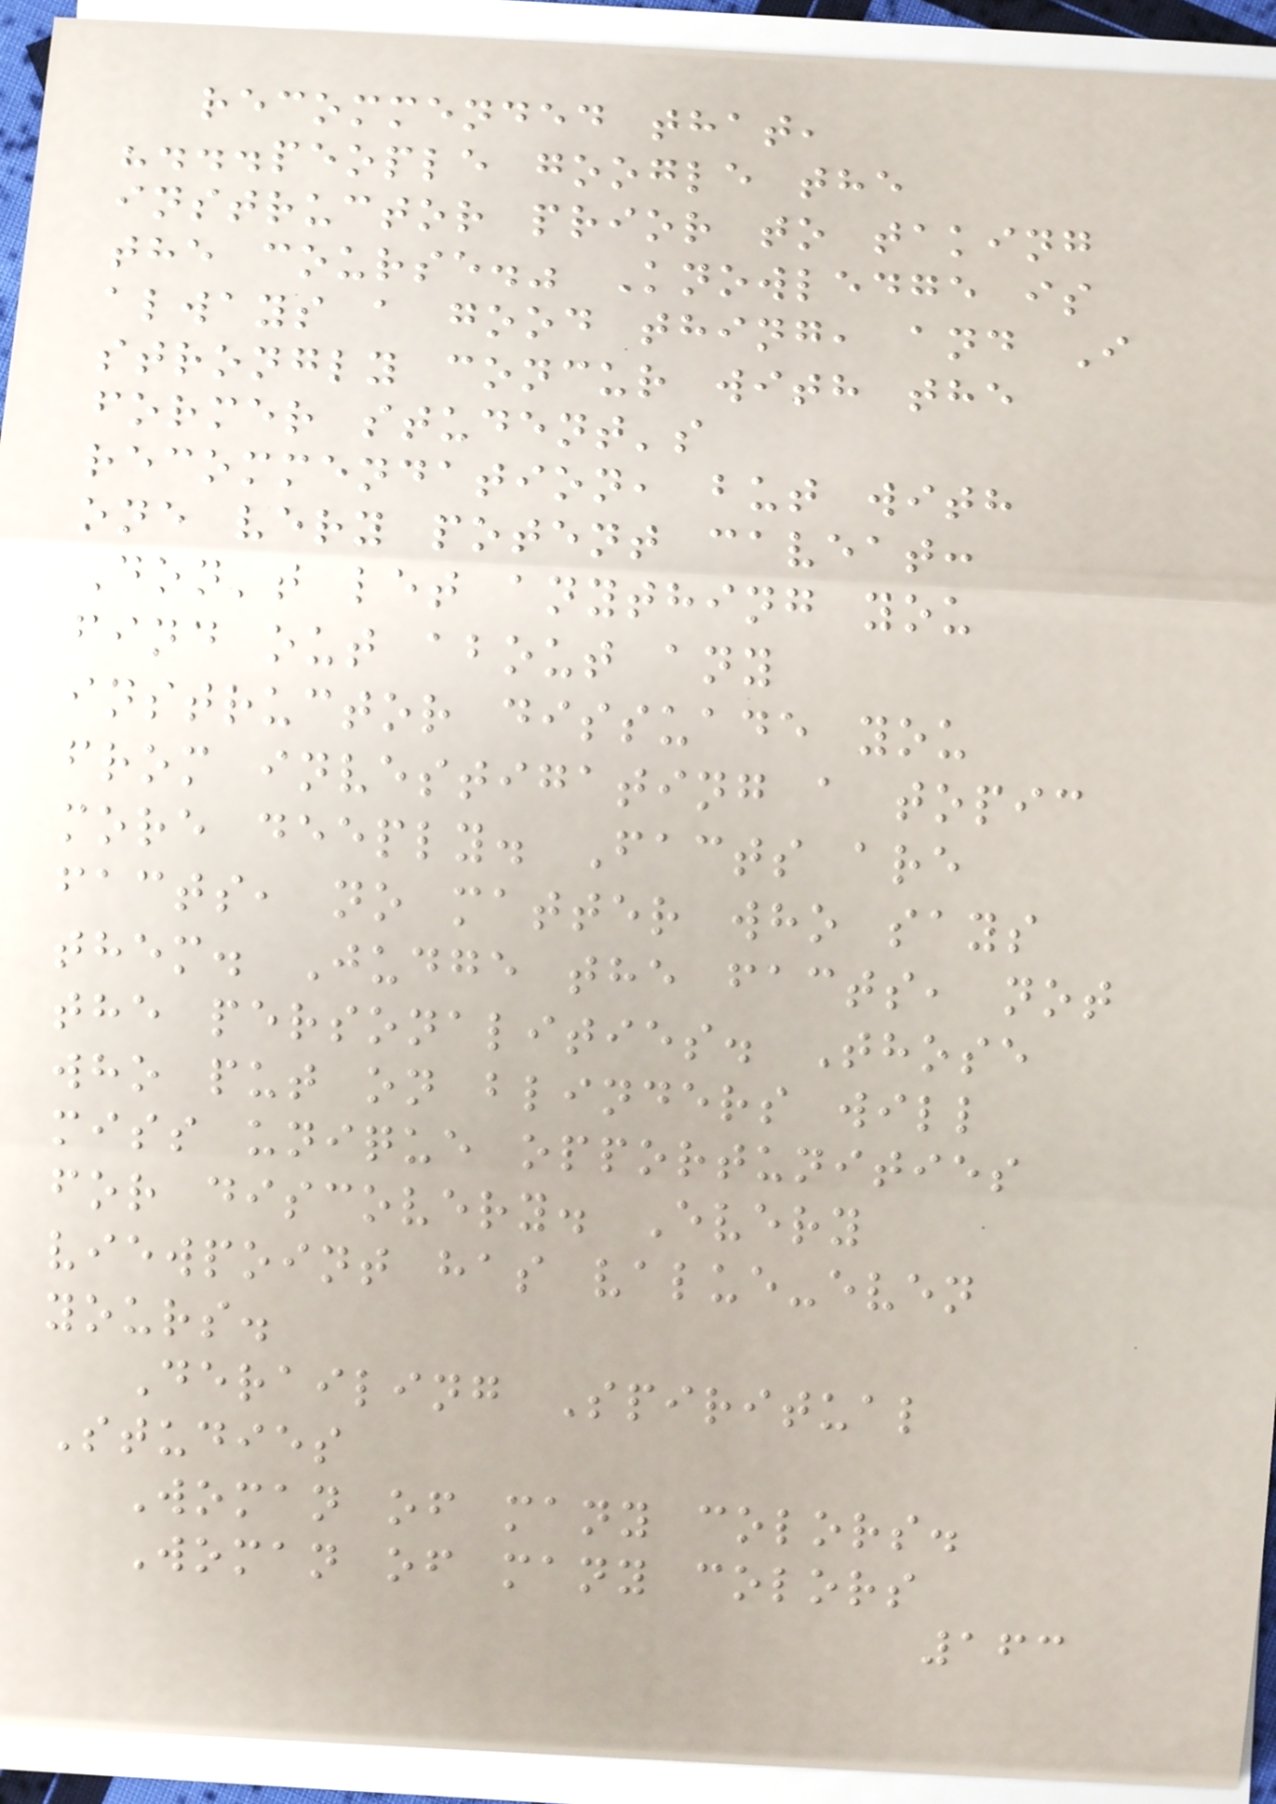recommended that,
"...people google the
instructor prior to taking
the course." Knowledge is
always a good thing, and I
strongly concur with the
former student's
recommendation, but with
one very potent caveat:
Don't let anything you
find out about any
instructor dissuade you
from investigating a topic
more deeply. Facts are
facts, no matter who says
them. Judge the facts, not
the personalities. Those
who put on blinders will
miss unique opportunities
for discovery. Every
viewpoint has value-even
yours.
Derailing Spiritual
Studies
Woman of many colors.
Woman of many colors
163
